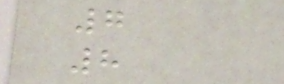7
8
